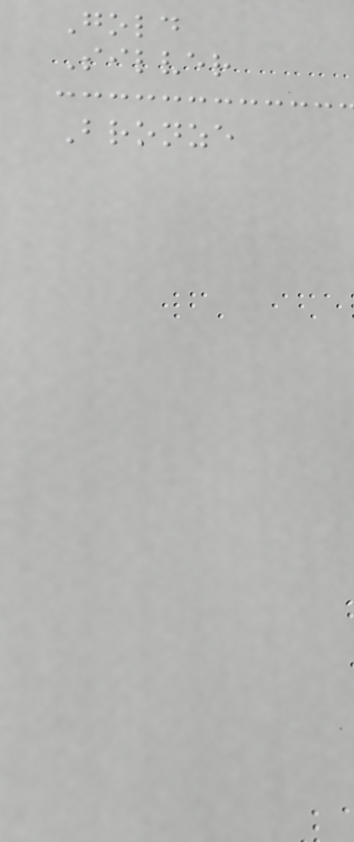Gold
Silver
Bronze
